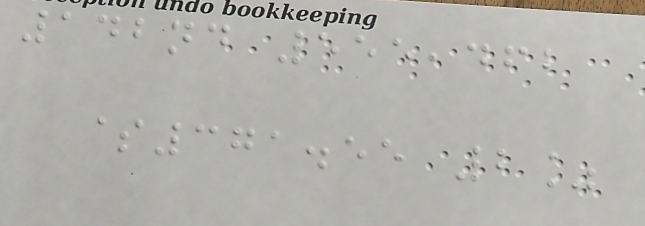142nd 555,462
$371.55 2%
